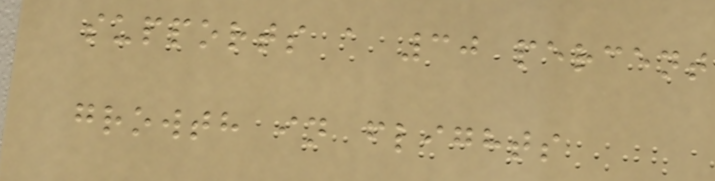supports a 30 percent
growth in flights
